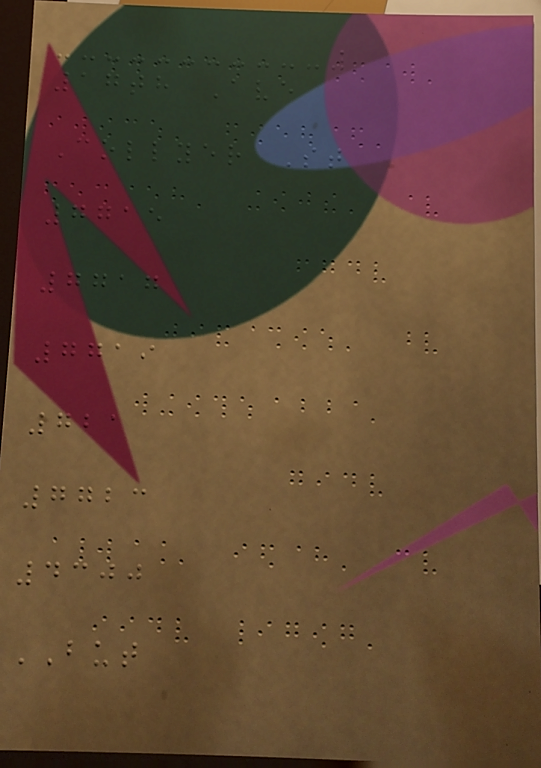17th Ave
Collyer St
7715
7717
7719
721
7723
4300
BUT
